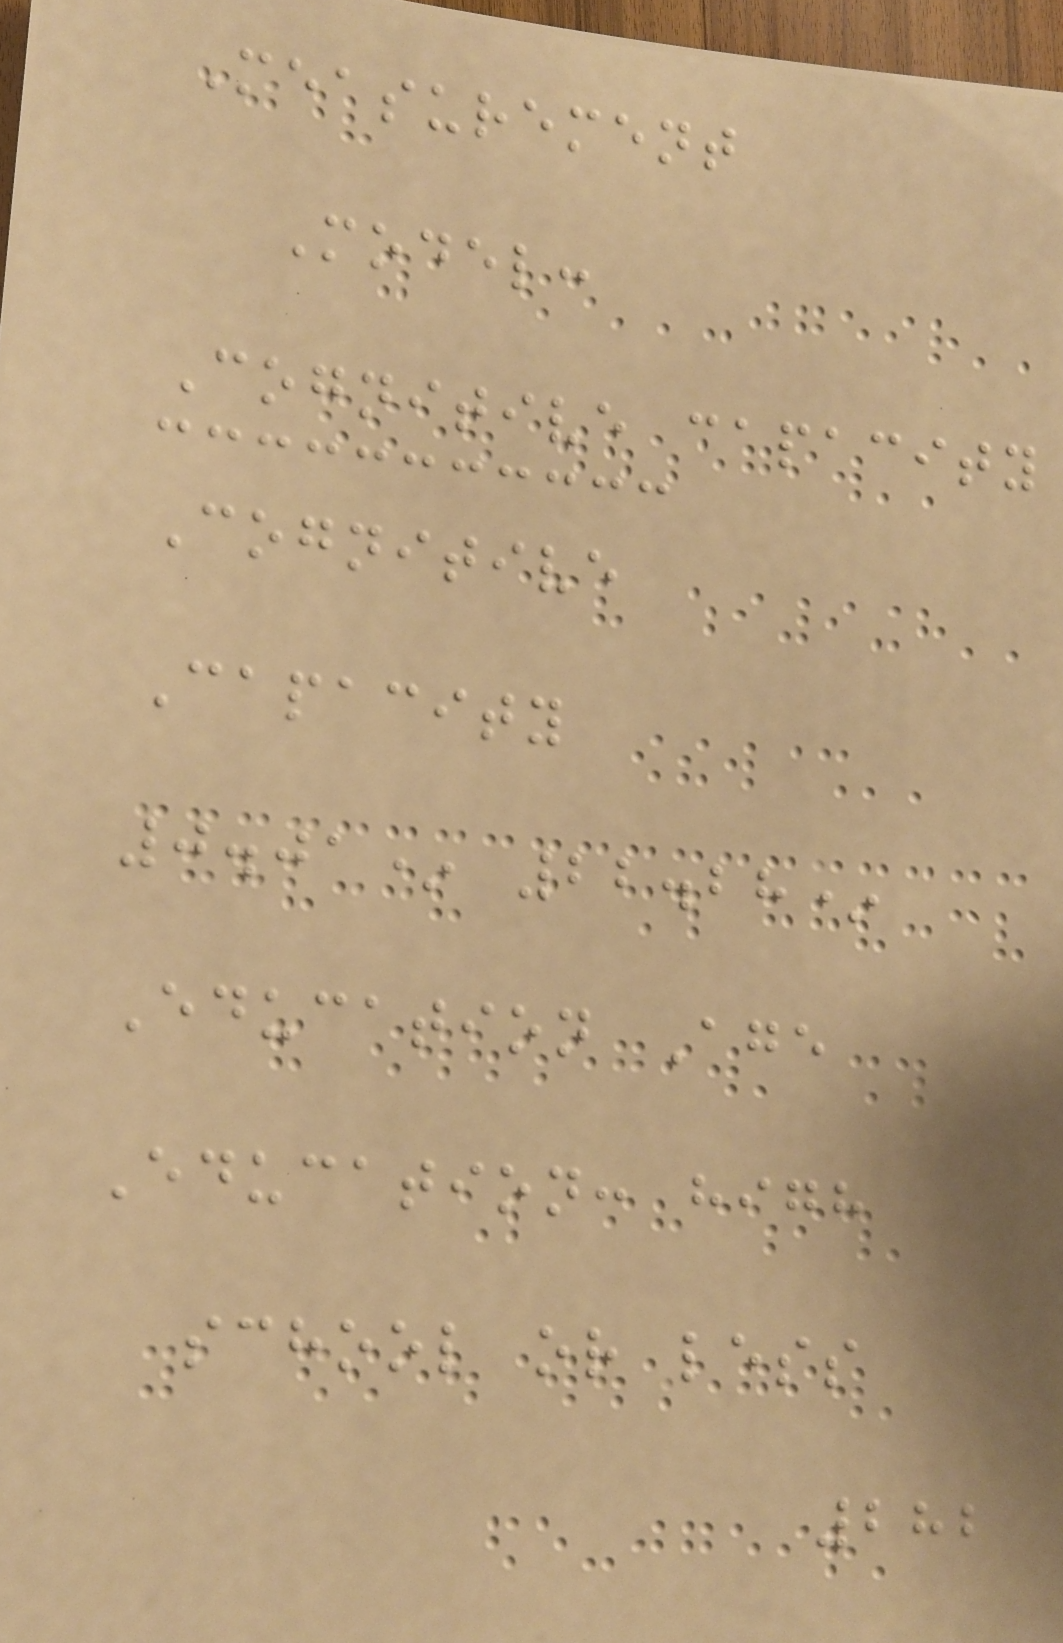Measurement
Model:
Cognitive capacity
Cognitive
Capacity
0.01* 22.28*
Education Age
Education: high
school or less
282
